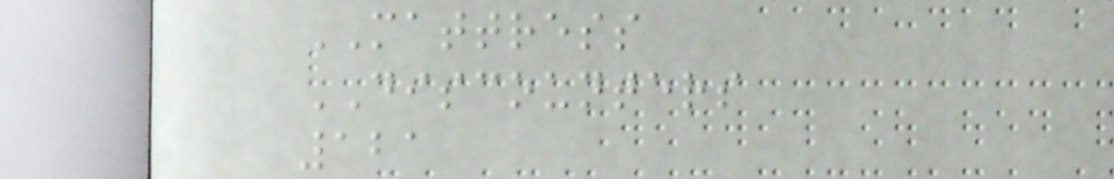MATTRESS
DISCOUNTERS
121
